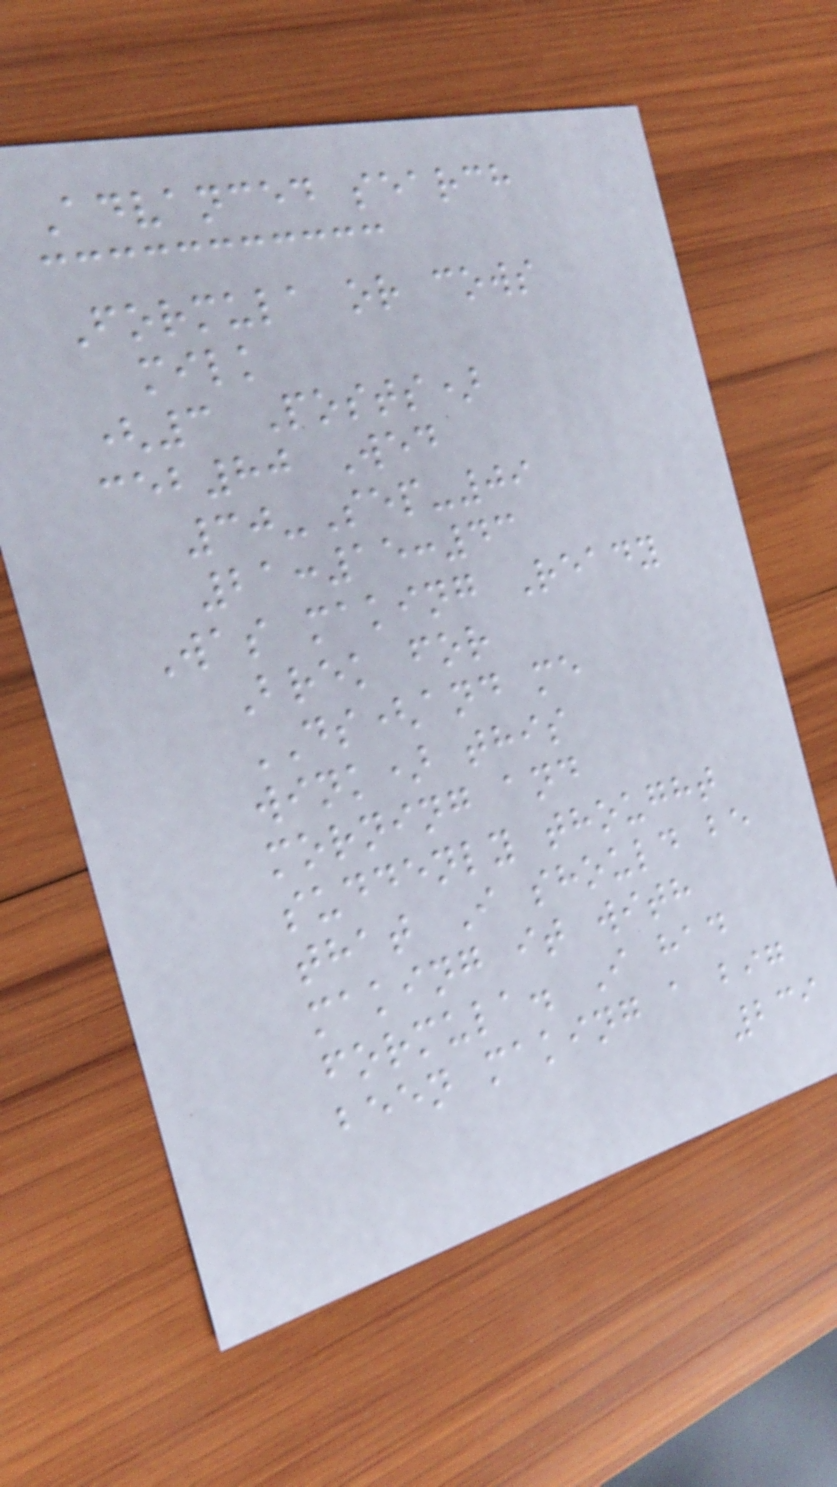Advanced search
Formula or cows
milk
(3 Posts)
ceb80 Wed
30-Sep-09
21:15:43
Was making Ready
Brek for
DS(and me
wink) this
morning and
suddenly thought
that I should be
making it with
formula. I had
been making a big
239
